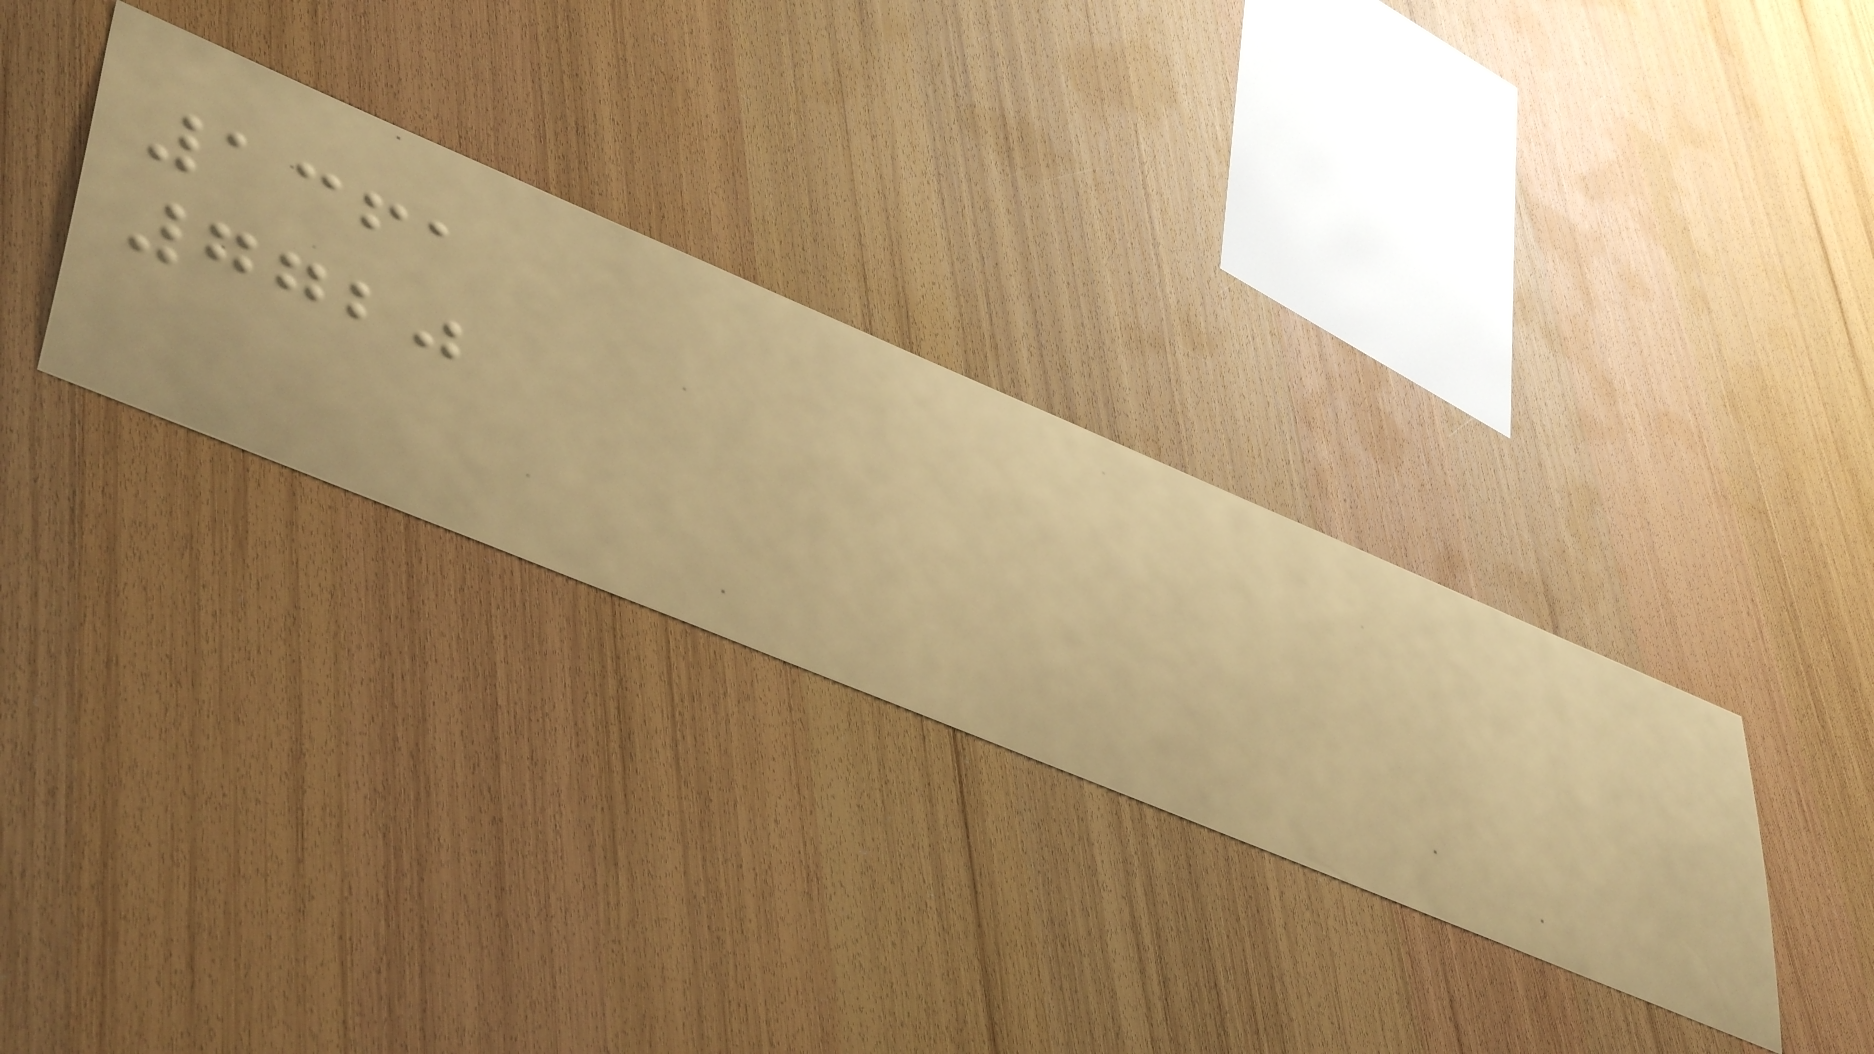1361
7720
